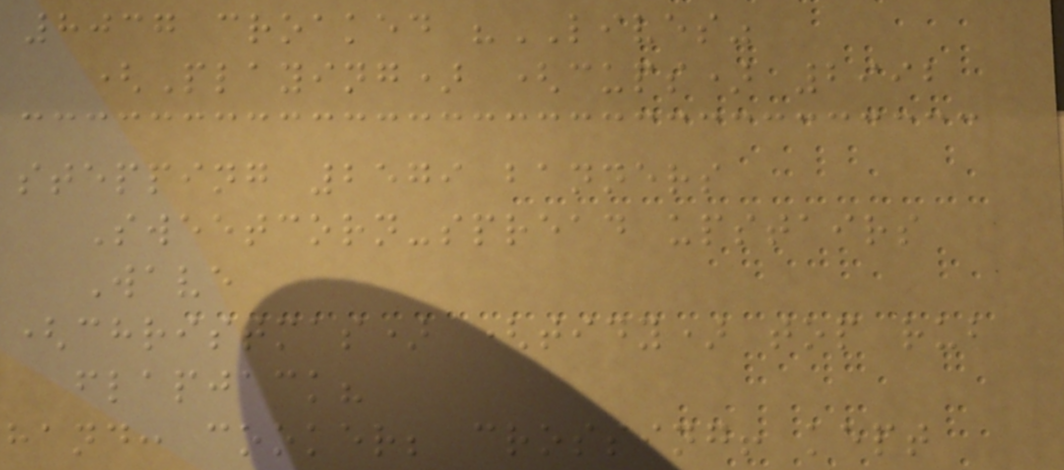8037 croaked "LIVES"
(Playing) (cups) 2992
stepping 2579 banners
Sweetcorn-spread upstairs
Wave
(christmas) (tidy) top rub
flapjack?
hand: cooker; crossing! kept
